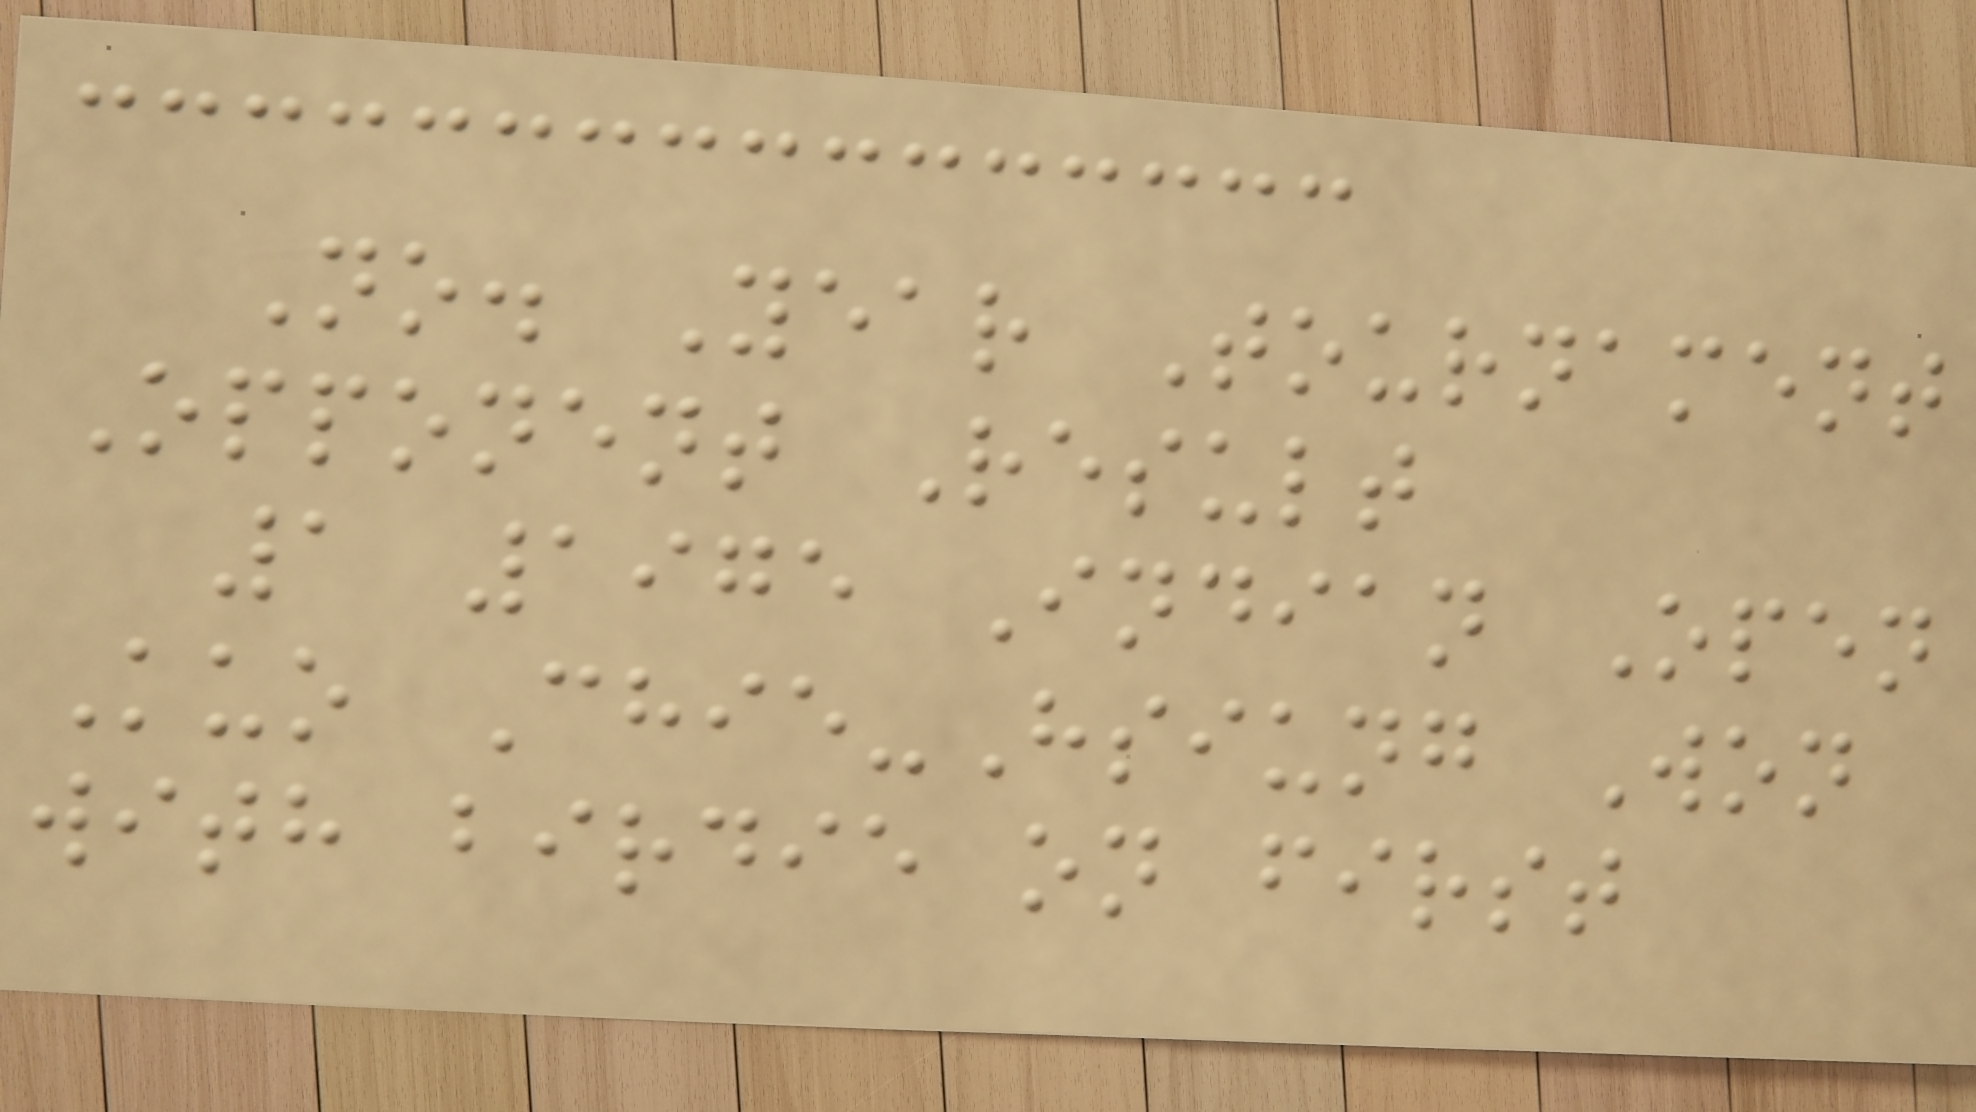No. Year Tournament
Opponent Result
1 1975 Indian Open
Kuo Chie-Hsiung Won
with birdie on first
